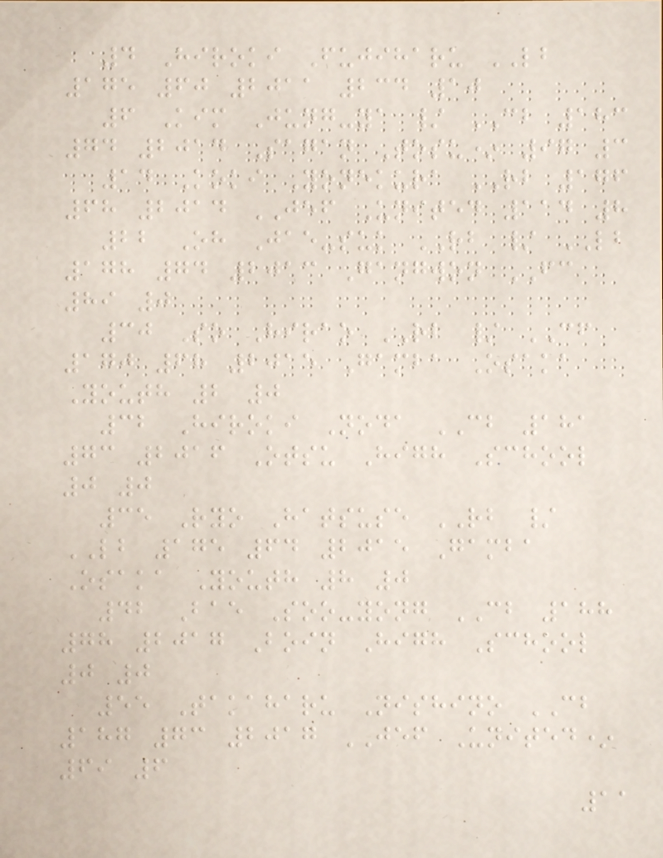4 Hiroki Fujiharu LB
175 60 2011 234 10
6 Kim Jung-ya / CB 183
74 2014 Sagan Tosu* 97 3
14 Koki Yonekura RB 176
68 2014 JEF United 114 8
22 Oh Jae-suk RB / LB
178 74 2013 Gangwon FC
89 0
30 So Hirao RB / CF
170 68 2015 Gamba Osaka
Youth 2 0
32 Hiroki Noda CB 181
73 2016 Otsu High School
0 0
35 Ryo Hatsuse RB /
LB 175 64 2015 Gamba
Osaka Youth 8 0
42 Bae Soo-yong CB 188
78 2017 Boin High School
0 0
55 Takaharu Nishino CB
187 73 2017 JEF United*
69 6
11
